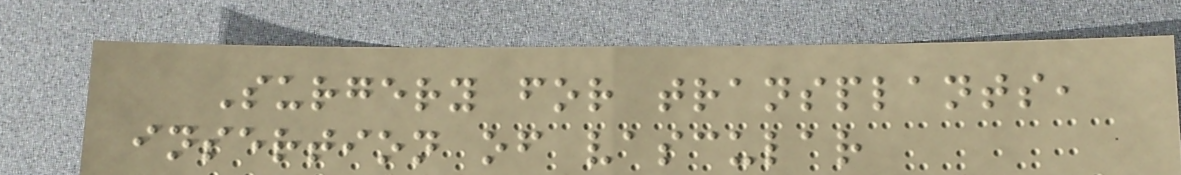Surgery for transplants,
insertion of vascular
